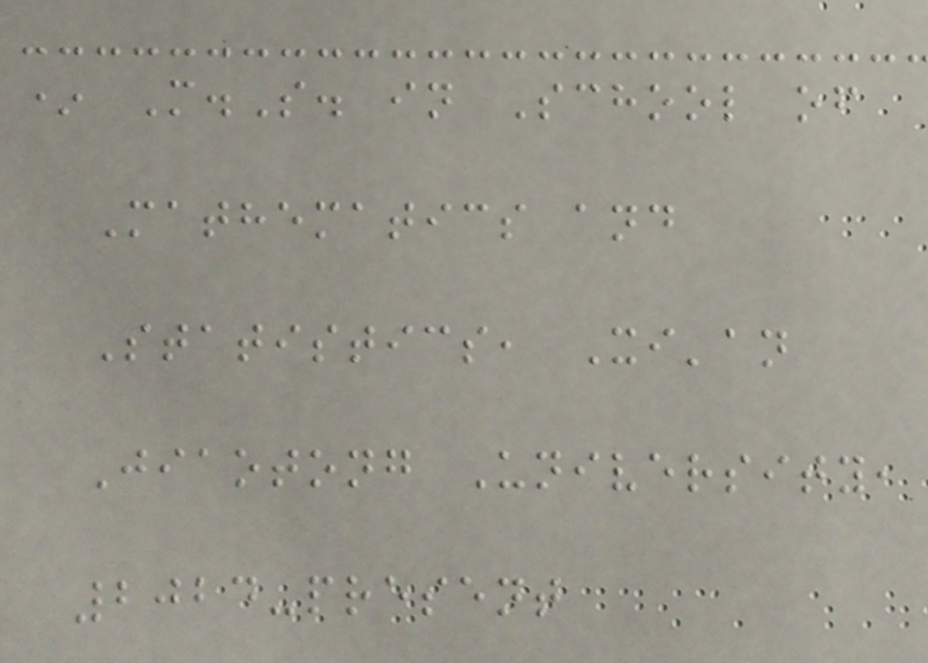* M.S. in School of
Mathematics and
Statistics, Xi'an
Jiaotong University,
2024-present
